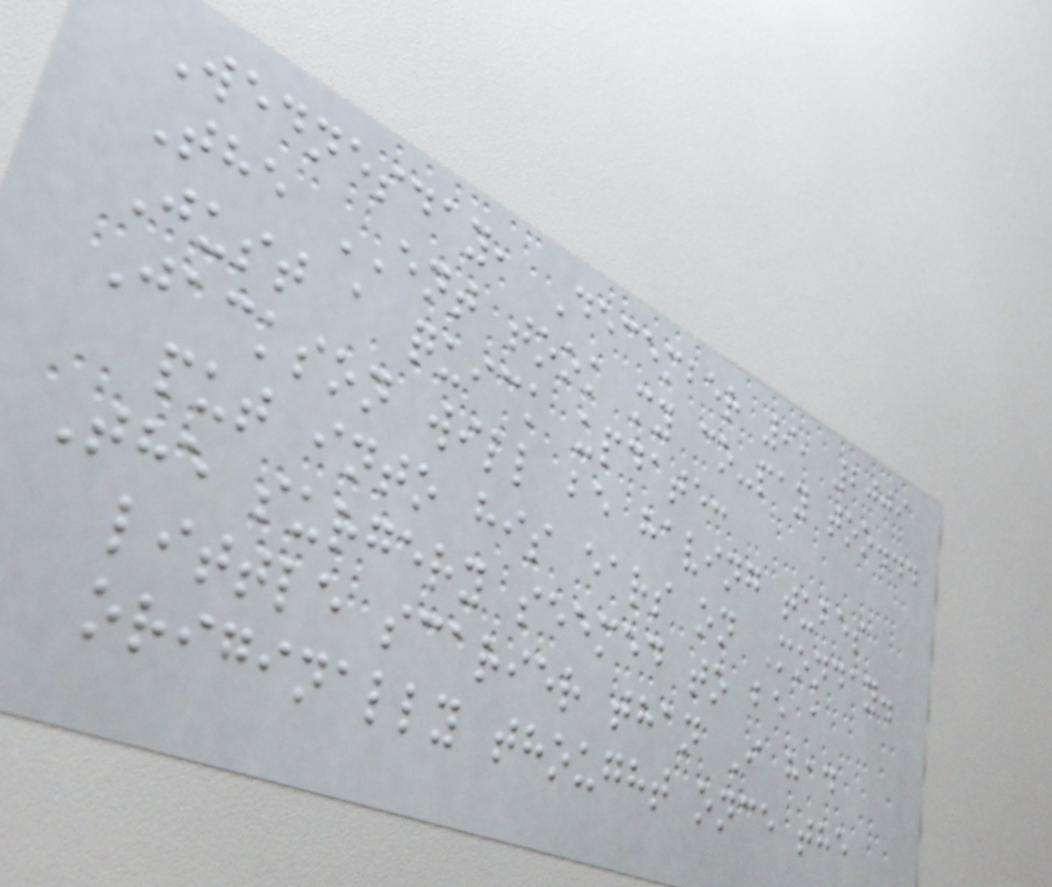Wednesday, December 9, 2009
The ENT took my co-pay too...
Just a quick update:
Jackson will be having tubes
put into his ears on Monday.
The surgery seemed to be a
little scarier than I had
originally thought once the
